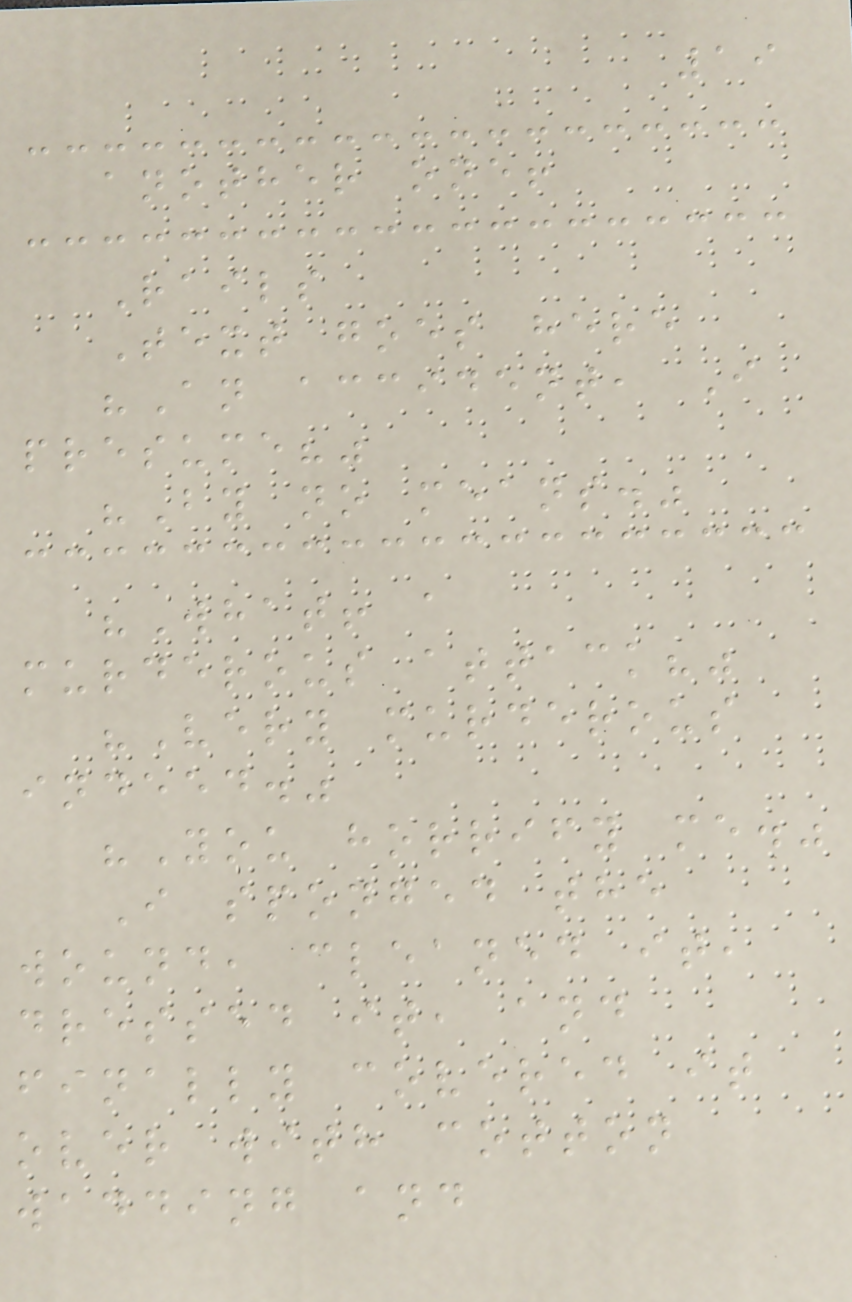19
another one!
Rails
Text goes here
"An accident, I
presume?"
"By no means."
"What! a
murderous attack?"
"Very murderous
indeed."
"You horrify me."
I sponged the
wound, cleaned it,
dressed it, and
finally covered it
over with cotton
wadding and
